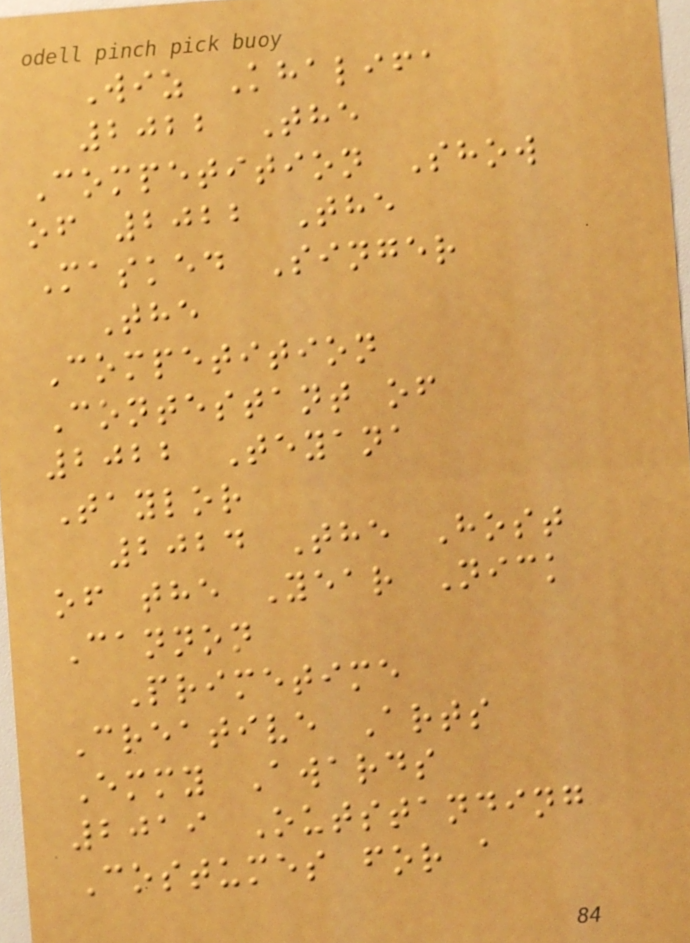Wiz Khalifa
2022 The
Competition Show
of 2022 The
Masked Singer
The
Competition
Contestant of
2022 Teyana
Taylor
2024 The Host
of the Year Nick
Cannon
Primetime
Creative Arts
Emmy Awards
2019 Outstanding
Costumes for a
